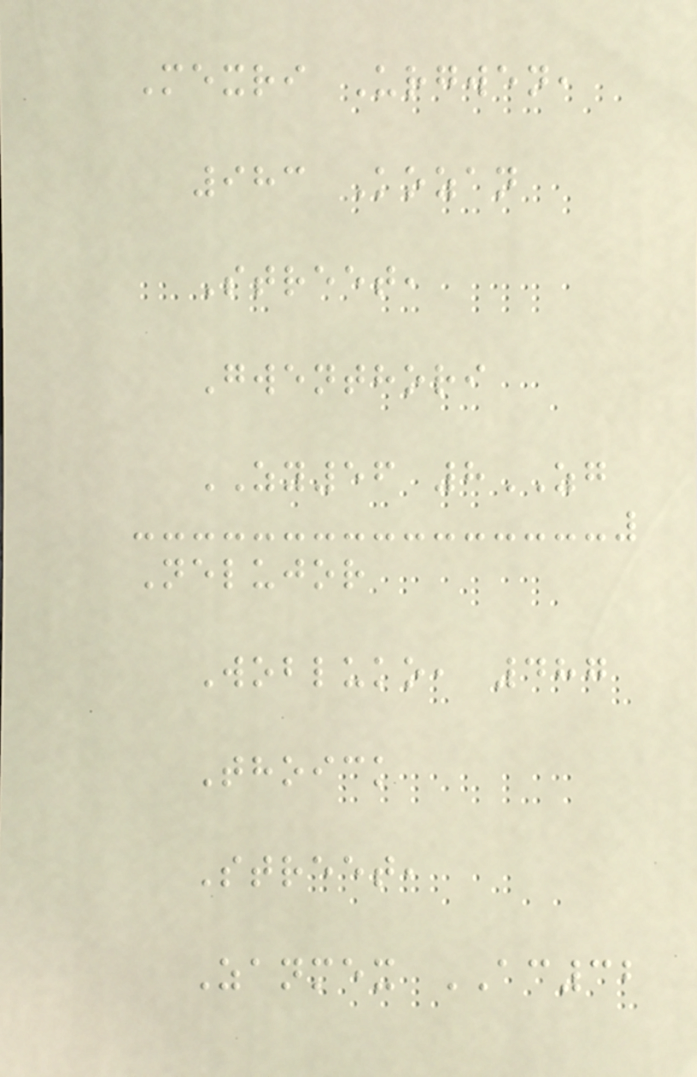Mexri Urgwen,
983 Kozan
Street,
Gwenthori
ZY56 8ZG
Nelujor
Wobluko, 487
Thoick
Street,
Zanmex AC32
